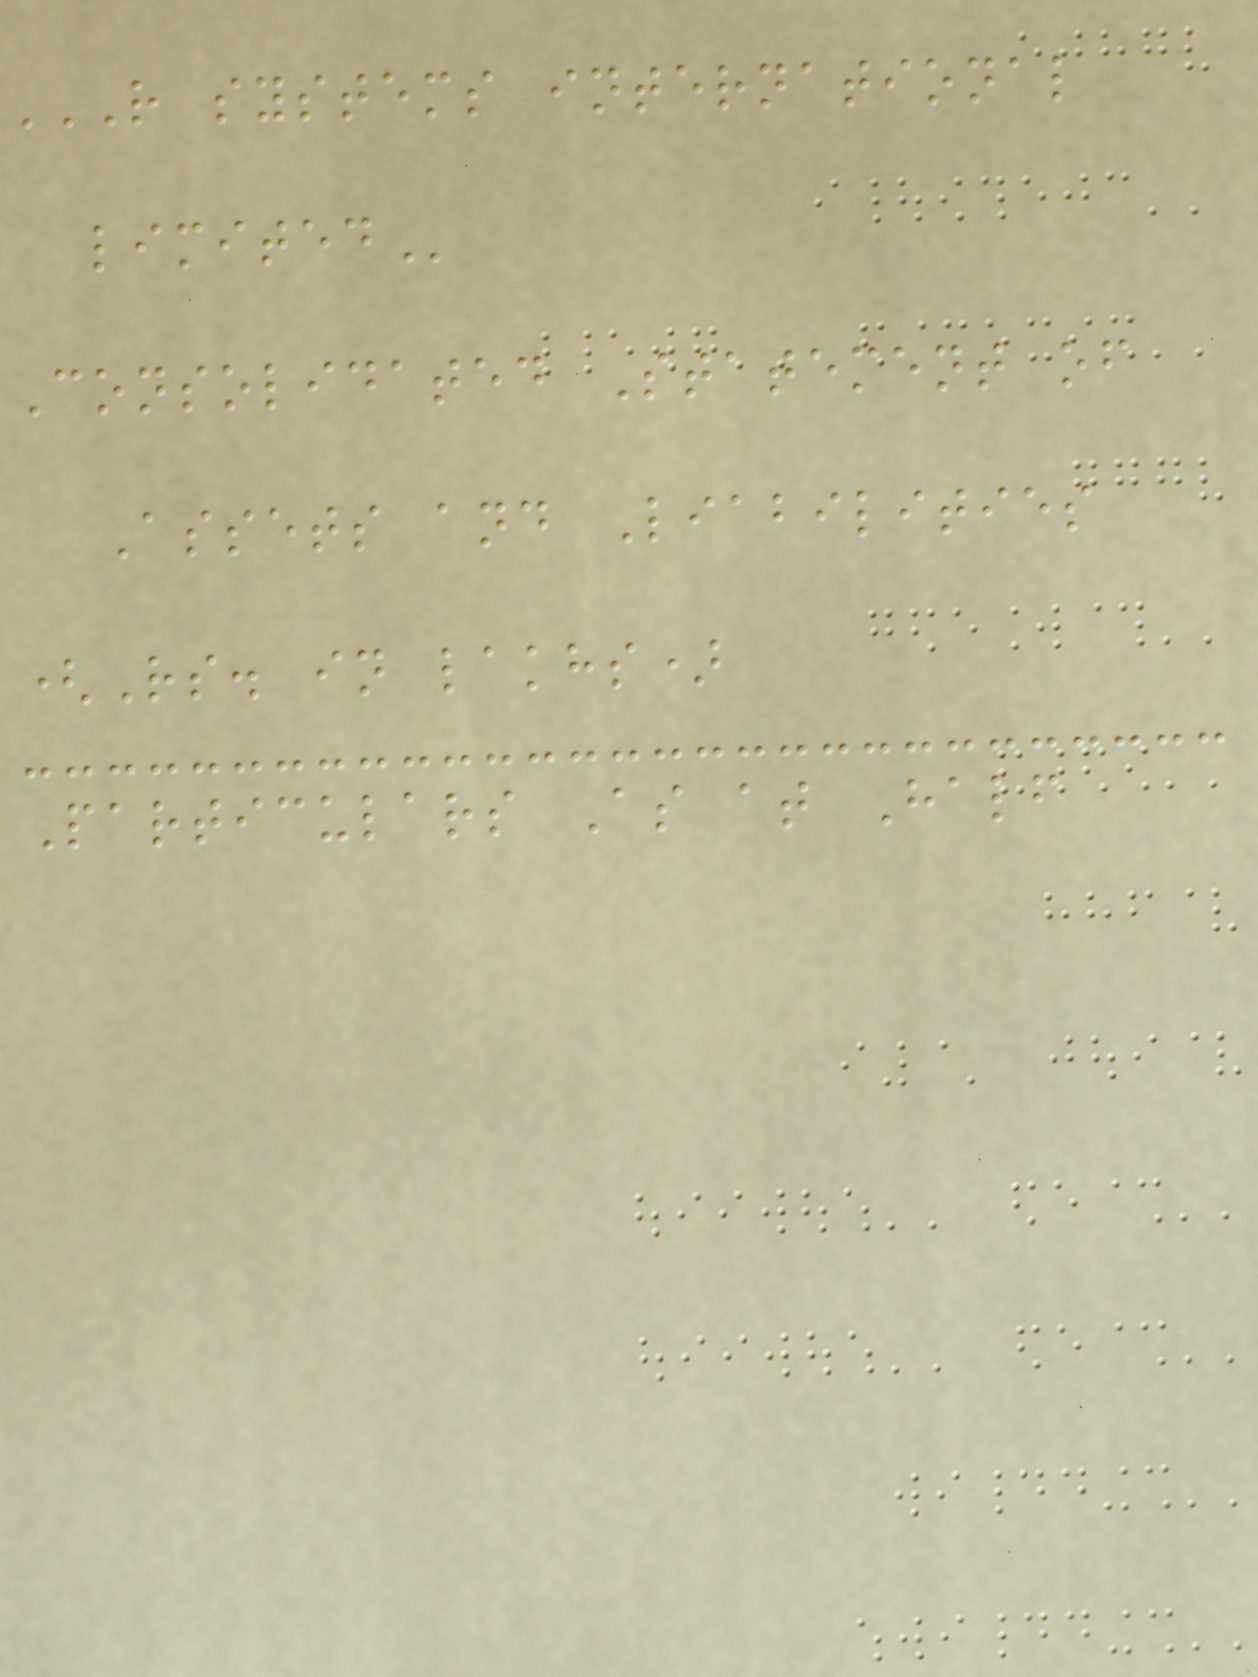R SYSTEMS INTERNATIONAL
Consolidated Statement of
Assets and Liabilities
(Rs. in lakhs)
Particulars As at Half
